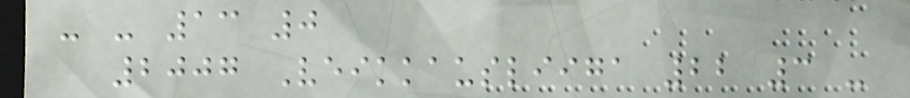- - 13 0
2007 Veikkausliiga 22 3 -
